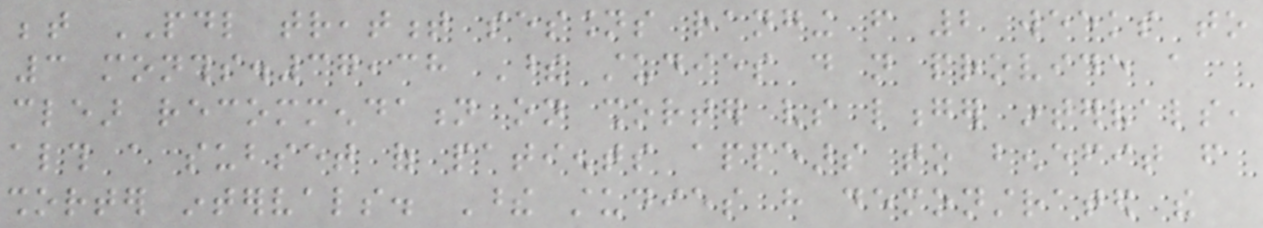between PDL treatment sessions ranging from 2 weeks to
3 months.37,38 These studies do not provide a
clear recommendation on shorter vs longer intervals,
although a subset of patients appears to benefit from
shorter intervals. These studies have demonstrated the
